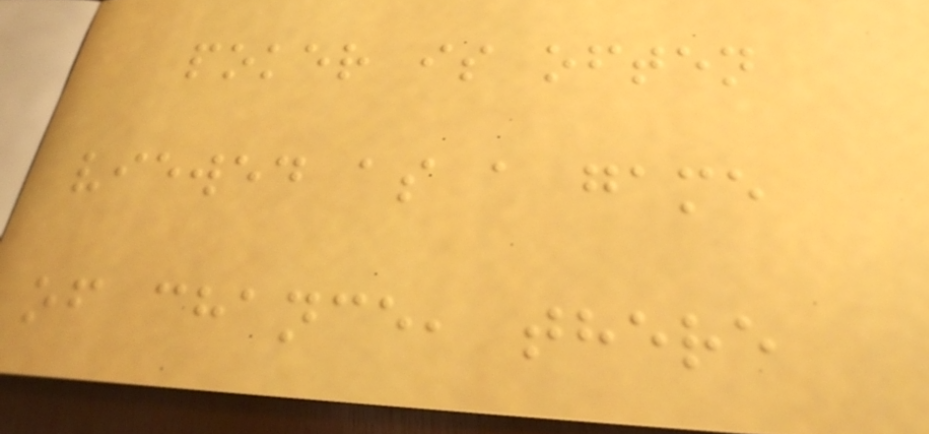poker is often
viewed as a game
of chance, there
